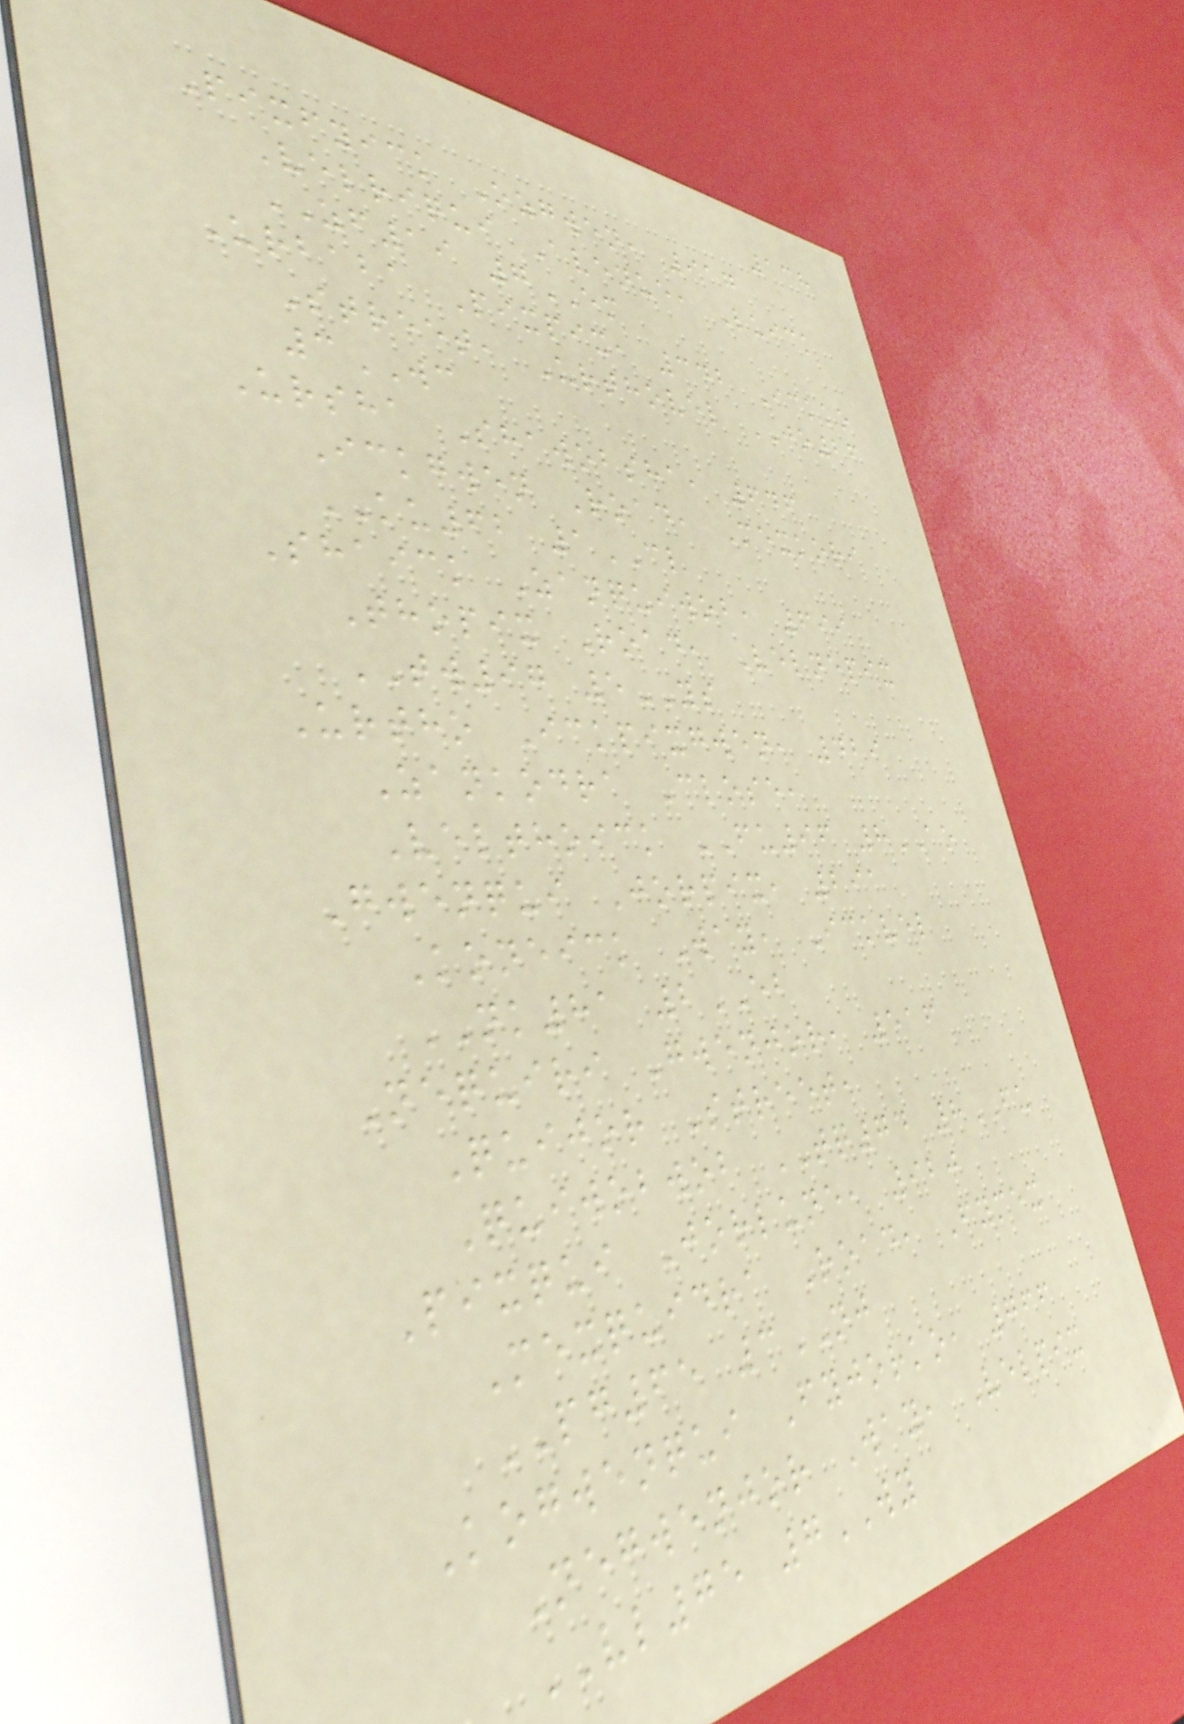138
Pixfyick Ozgwen, 917
Velriqui Avenue, Luick
ZF19 7EM
Urbaba Pixpix, 342 Ickko
Street, Urthovel JO26
3WC
Ursha Shawobsha, 646
Ickgwen Road, Mexkori
KU62 1CL
Shaick Zanquiwob, 699
Thopix Road, Velnepix
TW97 5YS
Urtho Ickpixgwen, 429
Zankodra Close,
Velthoick FU96 8AO
Gwenqui Jorpix, 291
Koneick Way, Ickvel
NK81 2EB
Nequiri Gwenjor, 516
Quijor Street,
Quiwobwob TQ74 8FU
Pixqui Jorlune, 920
Mexquidra Road, Fymex
PG65 3NJ
Kogwenqui Fyjorko, 766
Negwenjor Way, Velpix
VL75 7WY
